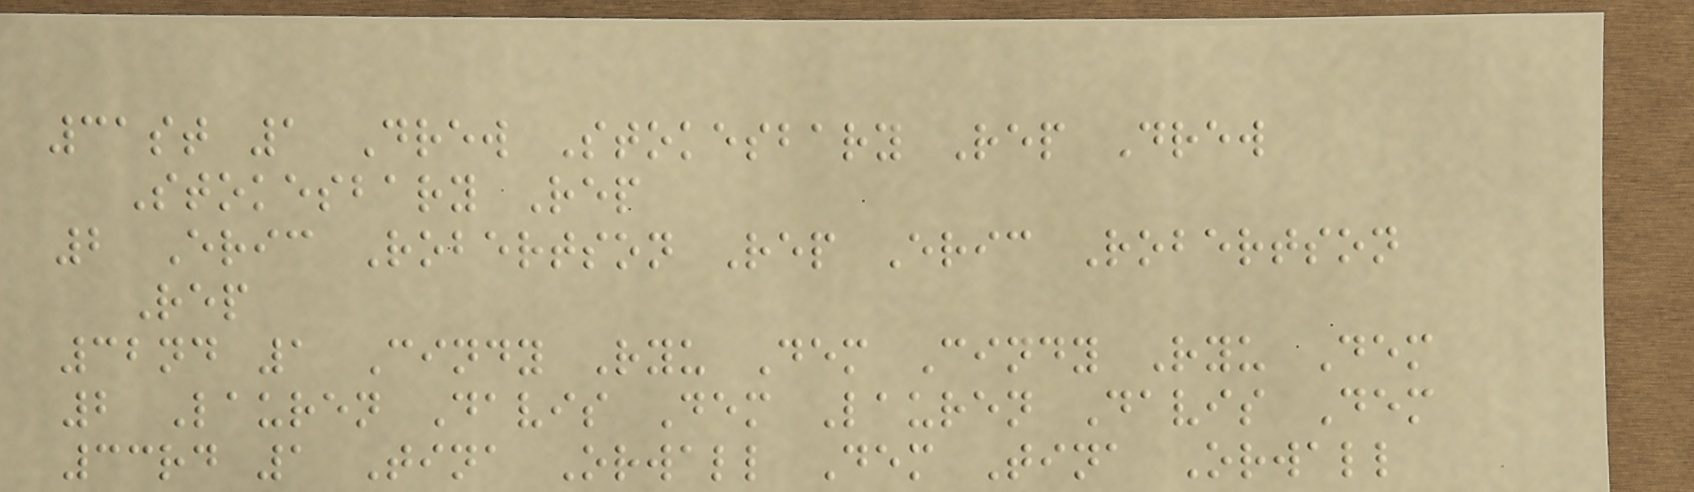31st 1 Drew Stokesbary Rep Drew
Stokesbary Rep
2 Eric Robertson Rep Eric Robertson
Rep
32nd 1 Cindy Ryu Dem Cindy Ryu Dem
2 Lauren Davis Dem Lauren Davis Dem
33rd 1 Tina Orwall Dem Tina Orwall
